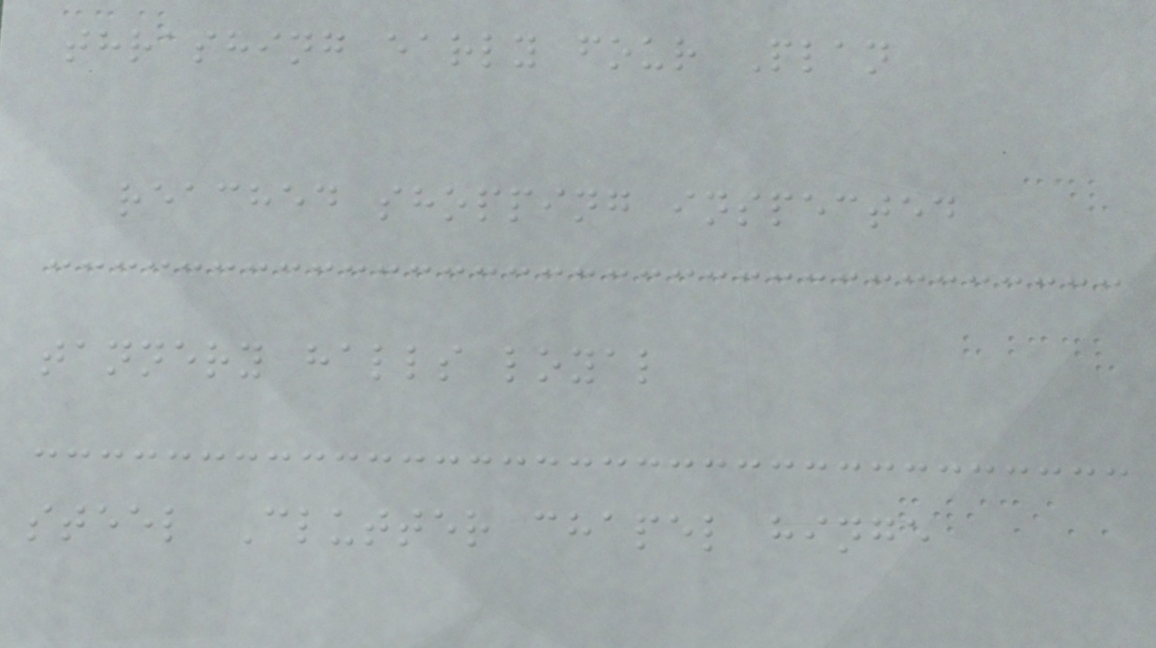thrashing early four Plan
reached shopping inspected
tannery halls loyal
steel Clutter chapel hinge
